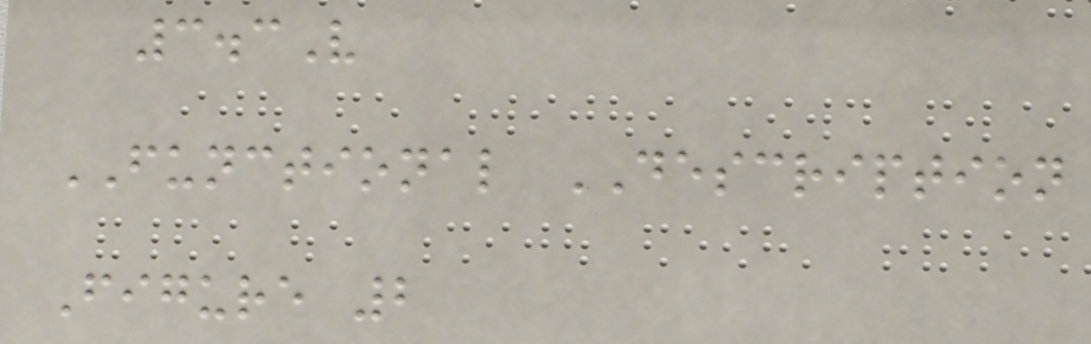3.3V
FUNCTIONAL DESCRIPTION
Figure 2
